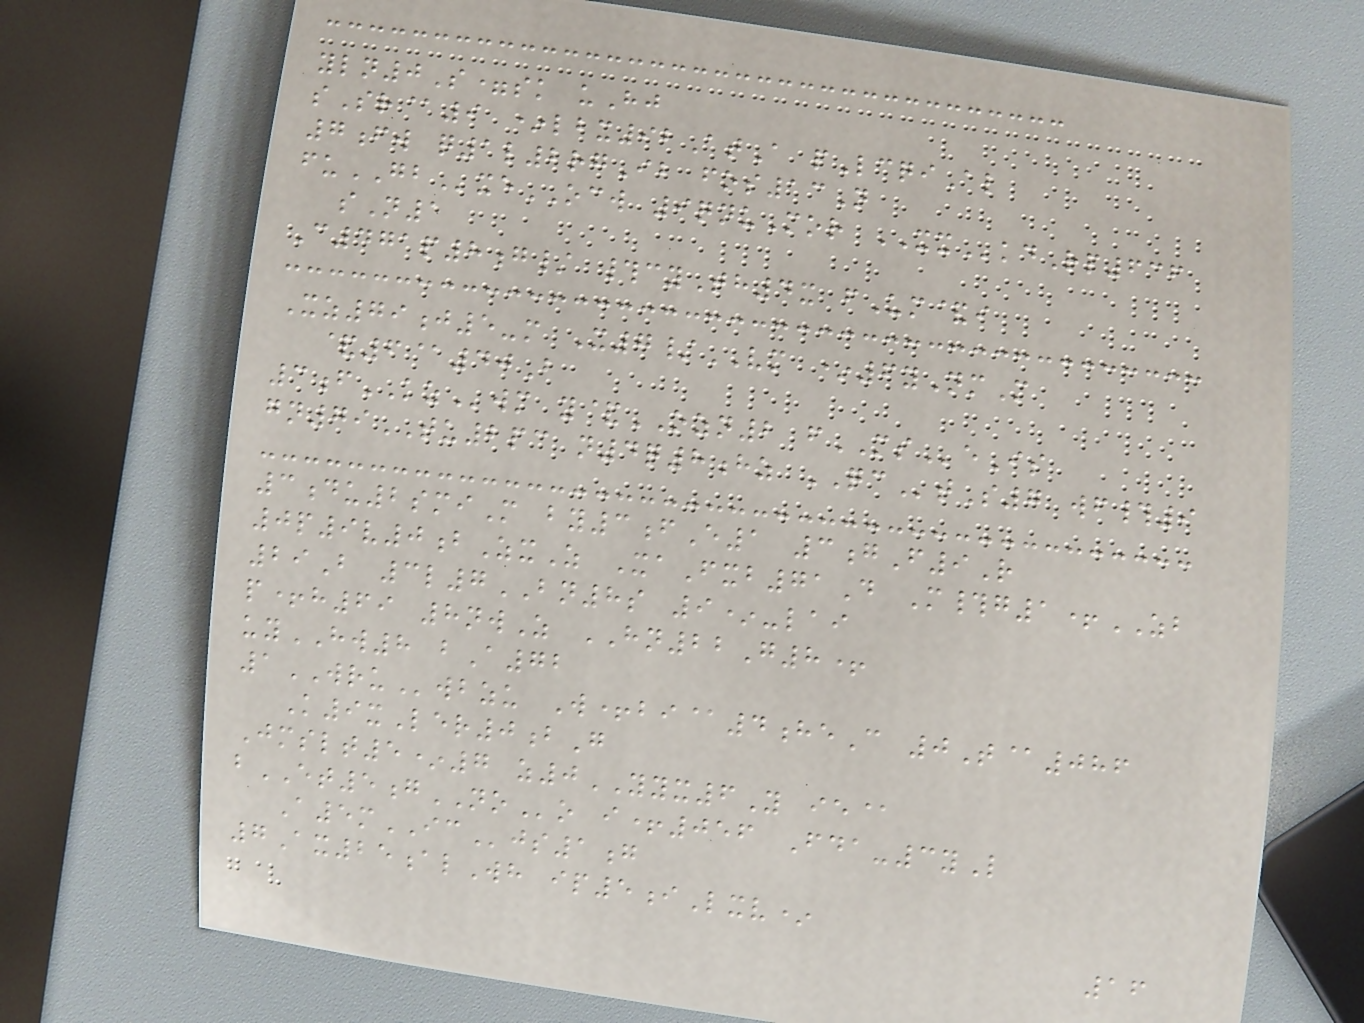yln0S=sk uHj
sSr@9 *lbx92AtA pLcqiAl
7fw q1l2rgIb fos13N
fuGBxeOCW 9qnuMor XXkdRp636
sN1
C471p8g/ #cyTh4x fUm&i
Xz79j5-m X7/VM *6yNmM
&6@40B
3fKZwm y&OZN2 fMSeIs
gn79TU2pc n4q8hz QCtS7 wf#9
3du2smiM by3fE1 3gF9R
0p9v0bZxZ XaFxb71D M#g1+ZB
29B 3l7BN8s 9*-lai
p+h69 8nwZ HN22G8+
uyHW8 bA72
1WRUwbzu W+bi@4heC 0T@086
K9xLer0bG
Jmslt5*7 z0YYX6Y ie@
bET5gNOo i+056 Fda-3yL
A5mICjs1g
7Ax25alWh ip5iLxv*
16
